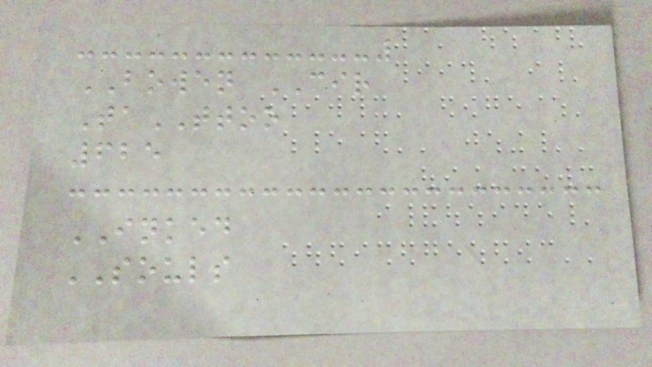BOWEN CIR
TaTTOO
625
INKED
SOULS
